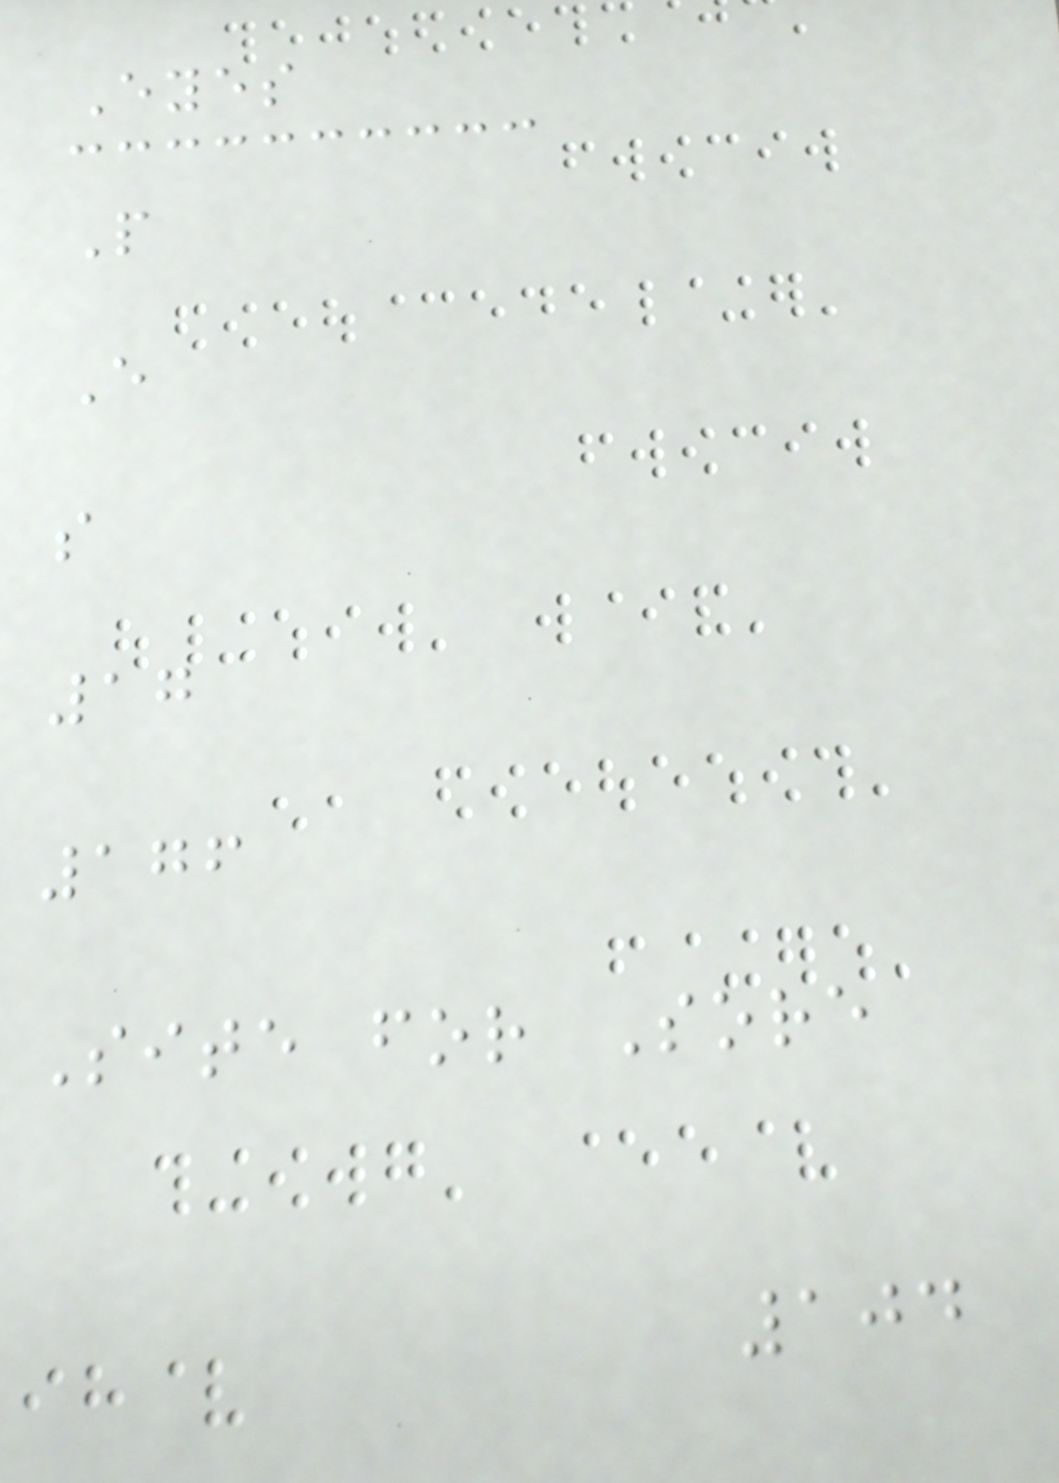Eyes
P
E
s
17
176
Site for Sore
104
